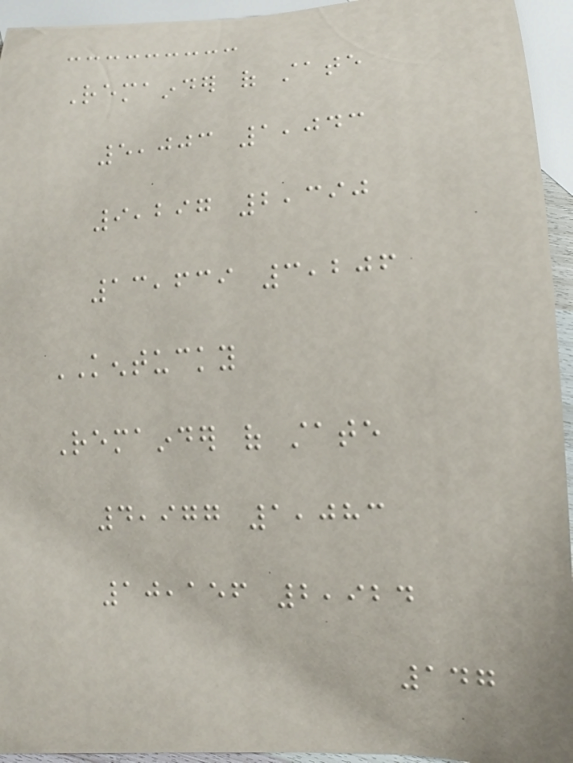Remainder of state
5,003 1,043
9,297 2,390
13,639 3,206
KENTUCKY
Remainder of state
4,977 1,083
10,156 2,924
147
